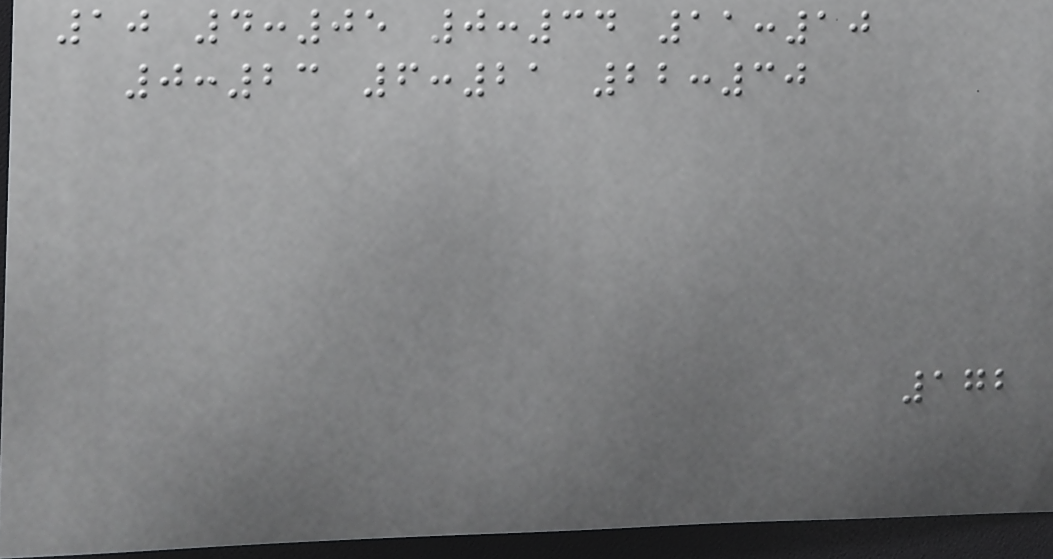10 4:05 0:34 11:10
0:23 6:21 22:30
172
